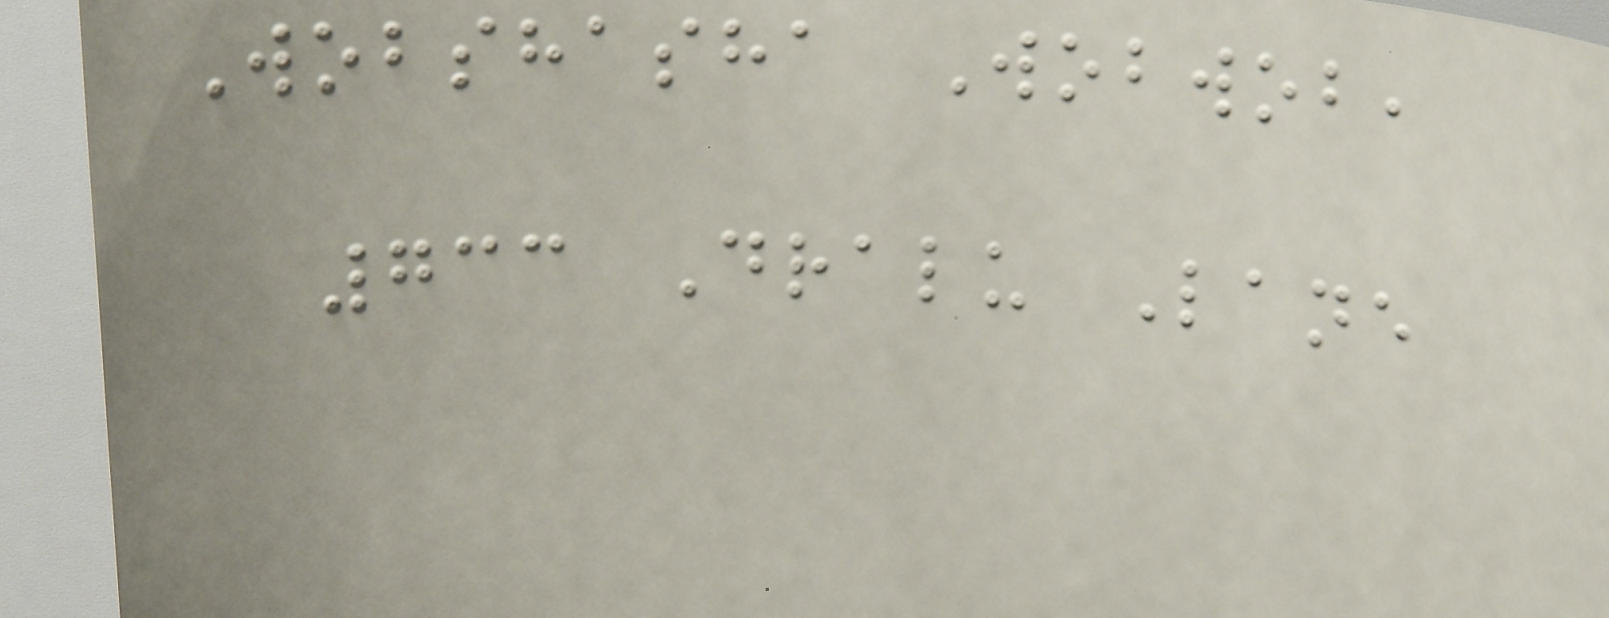Wobshasha Wobwob,
733 Dralu Lane
